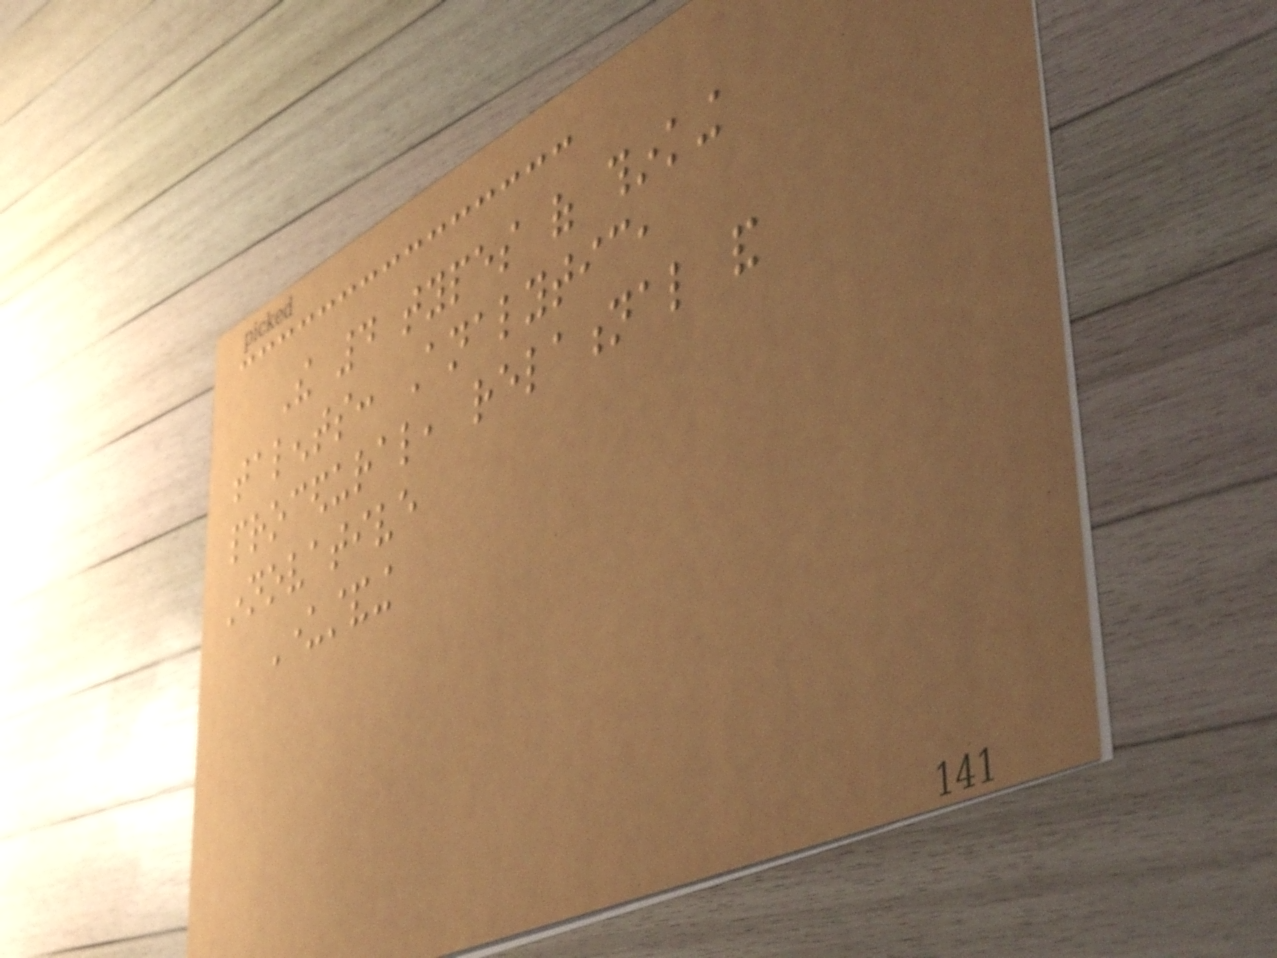The 4 types of thinking
talents: Analytic,
procedural, relational and
innovative
Understanding
